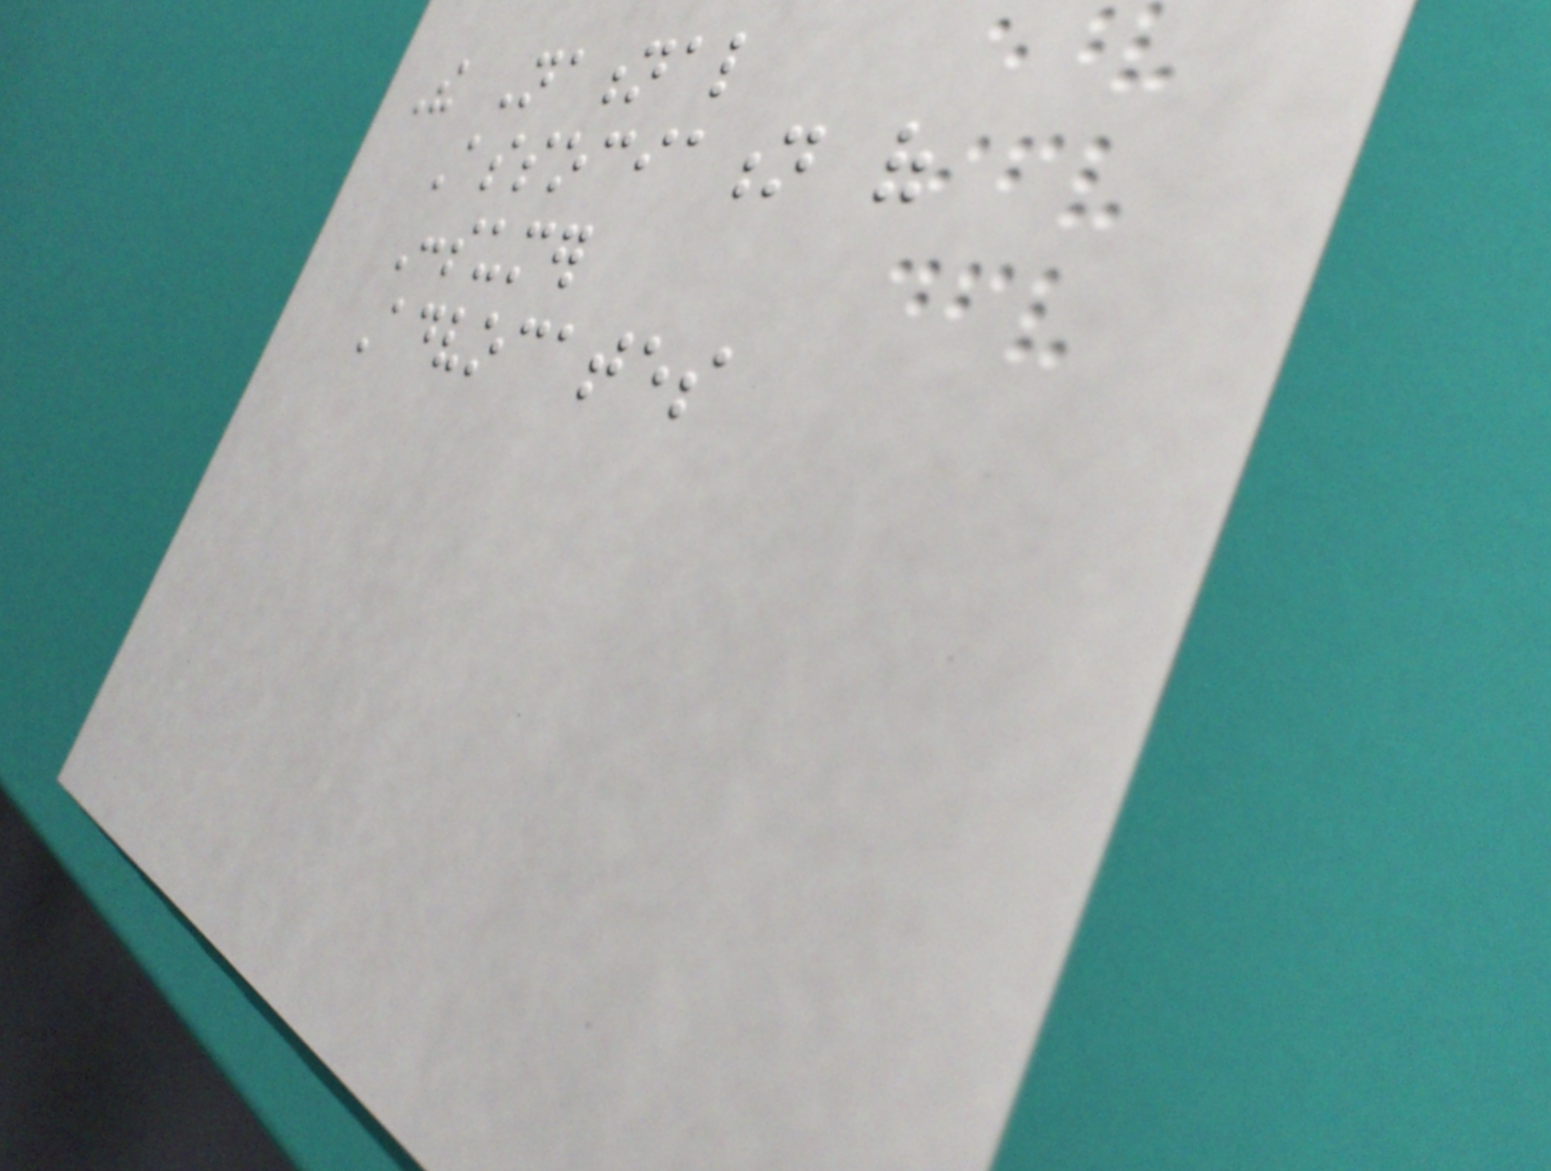The National
Association of
Consumer
Advocates
